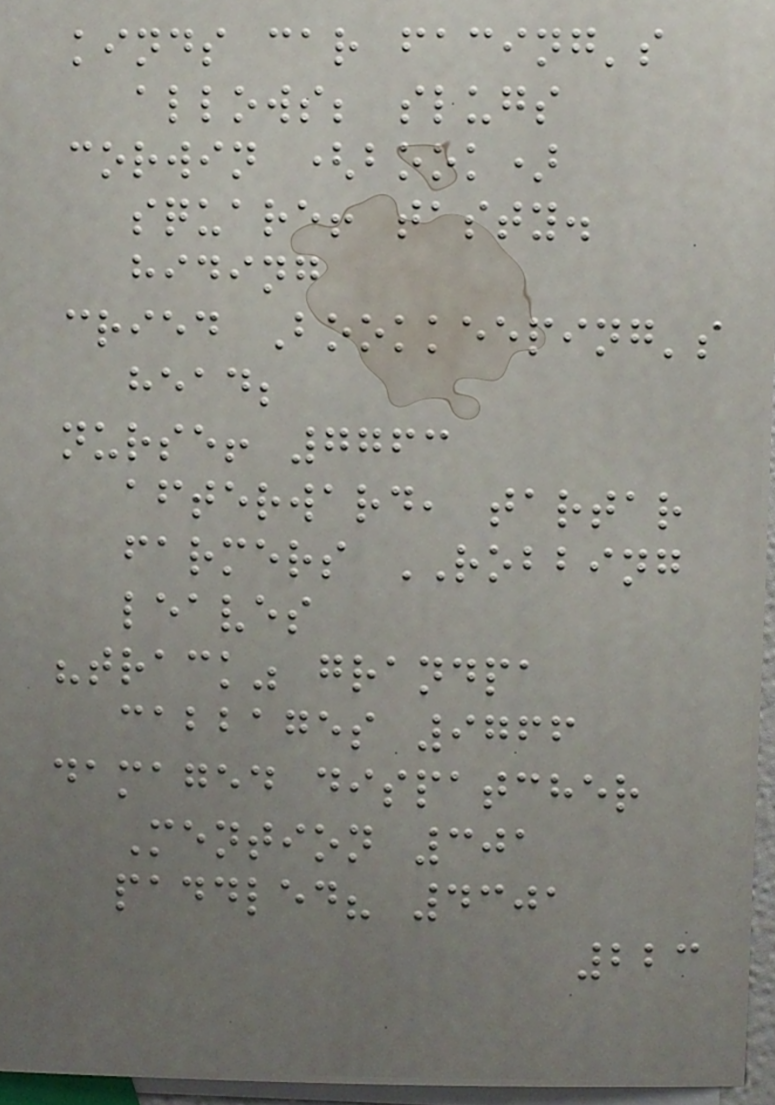kinds car facing's
allows; slugs
corwin (book)
square! tasty.
hiding
cried Bookkeeping's
head;
nurse! 7763
afterward, tartar
farmers ROBBING
leaves
"track" grandpa
cabbages 9766
damaged dispatcher
Mention 301
paddled? 4301
223
